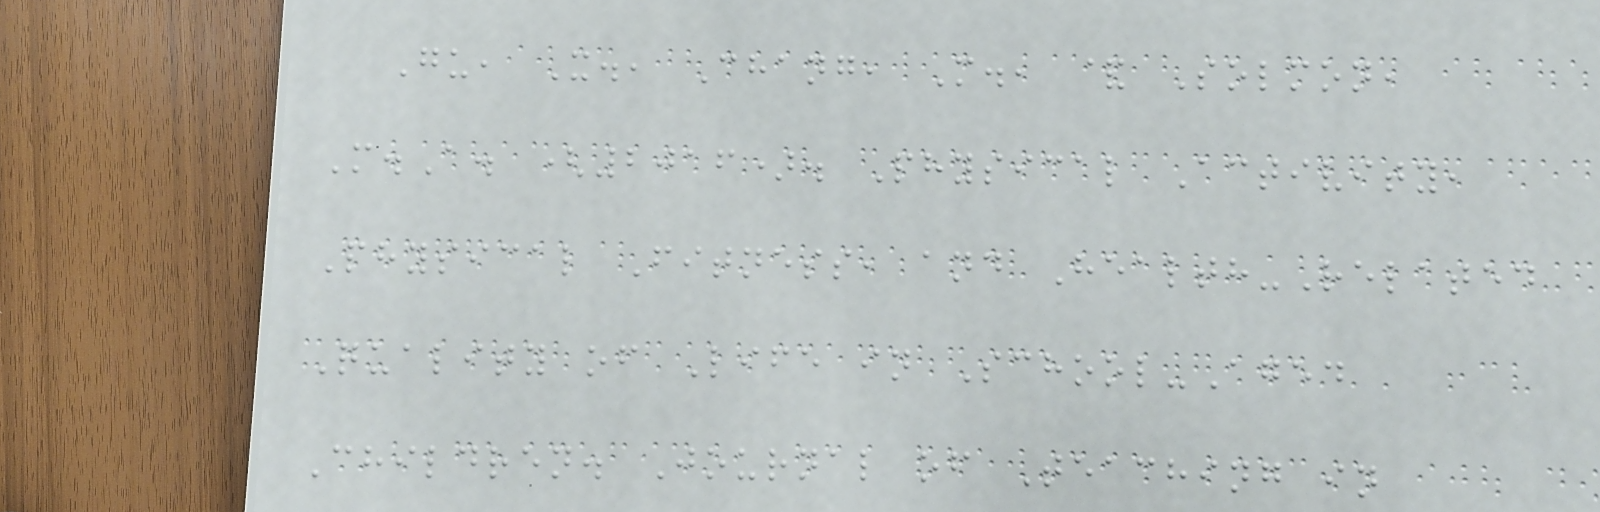Gu, X., Chang, M., & Solmon,
M.A. (2016). Physical Activity,
Physical Fitness, and Health-Related
Quality of Life in School-Aged
Children. Journal of Teaching in
